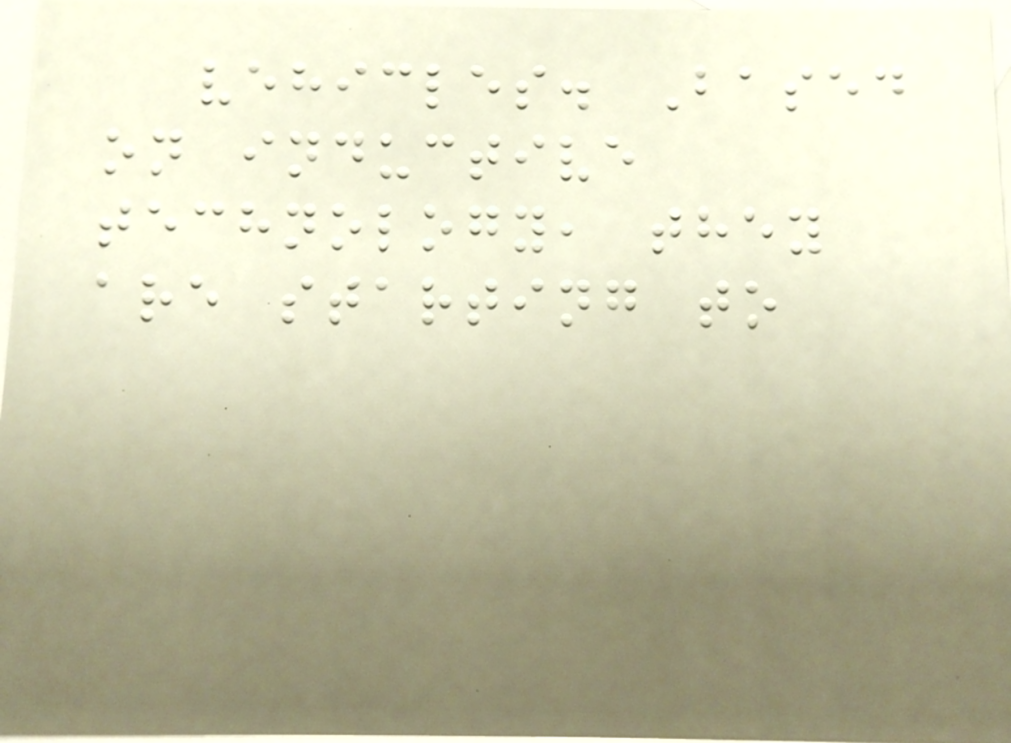vehicles. Based
on inductive
technology, they
are starting to
